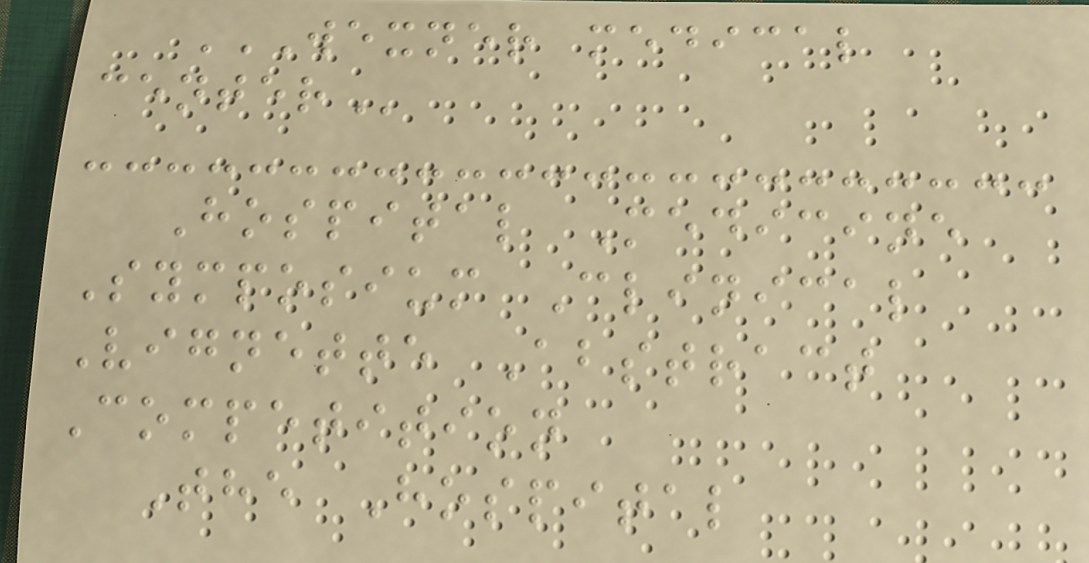WEXNER MEDICAL
CENTER
Hospital Medicine
Symposium Clinical
Vignette Abstract
Competition
The Hospital
